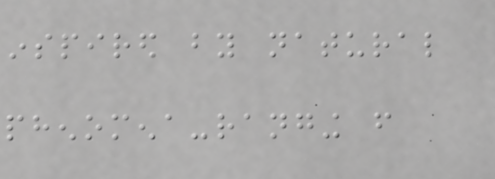inspired by natural
phenomena-ranging from
